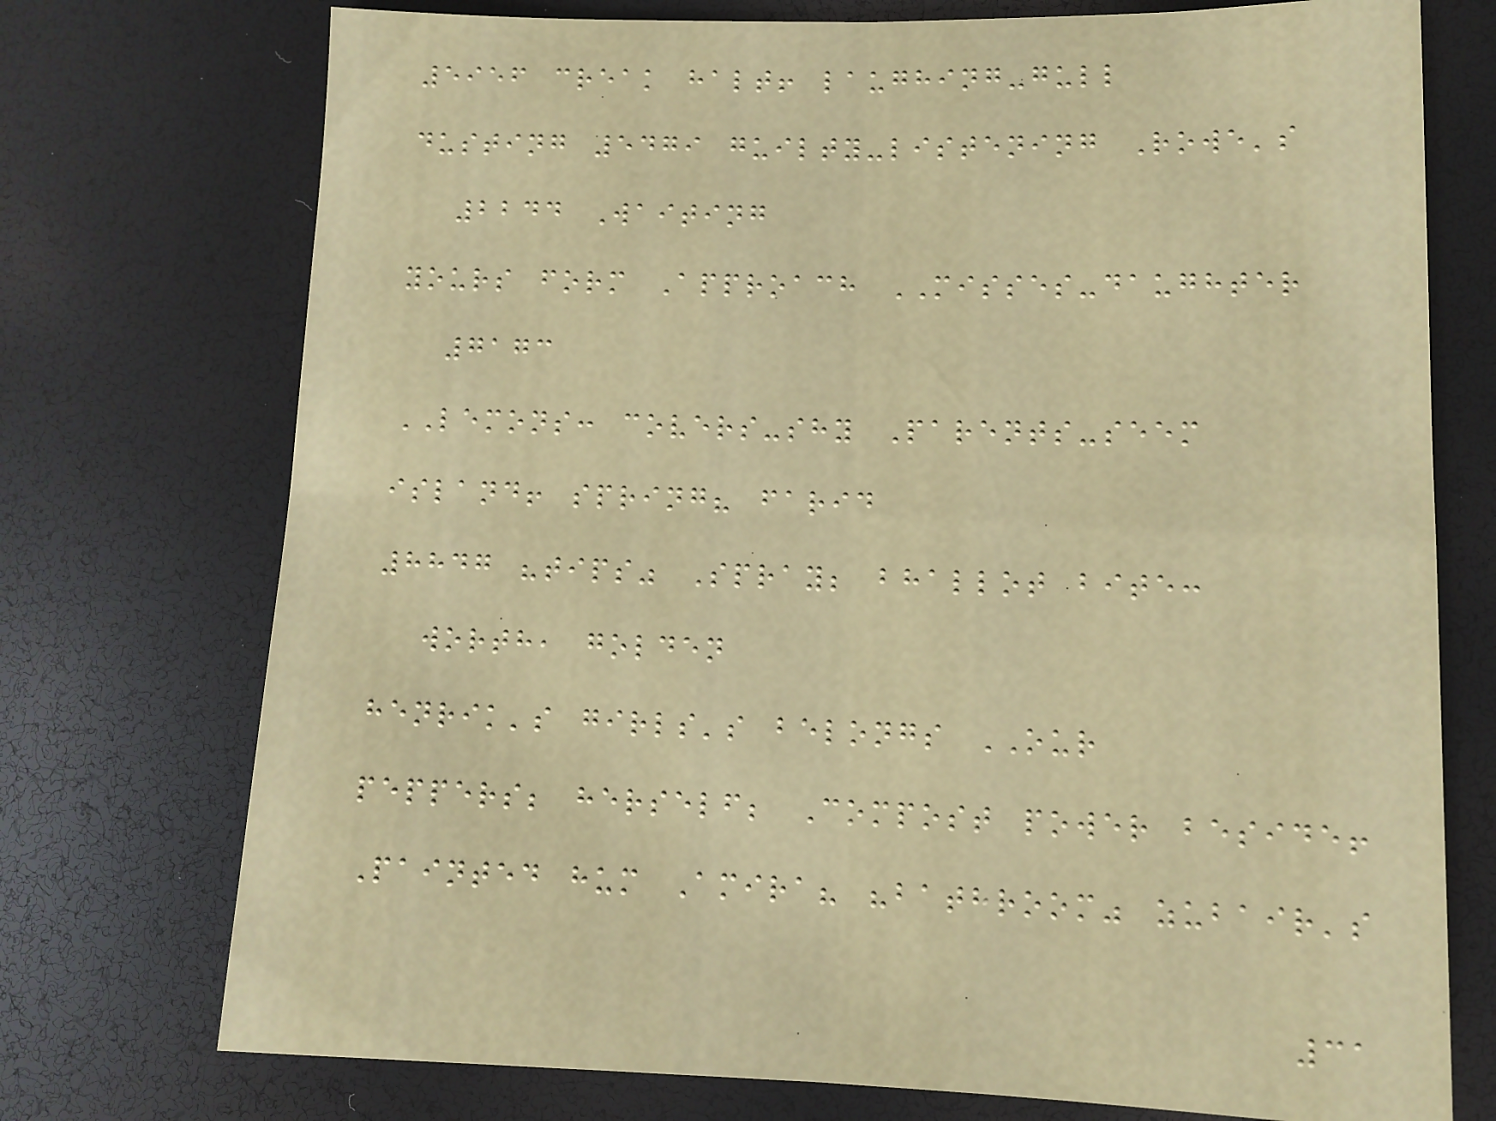5956 creak halt! laughing-gull
dusting 5479 guilty-listening Rowe's
2244 Waiting
yours form Approach MISSES-daughter
7173
LEMONS: covers-shy Parents-seem
island! spring? farid
8847 "tips" Spray; bhallot bite:
worth, golden
henrik's girls's belongs OUR
peppers; herself; Compost power beside!
Painted hum Amira? "bathroom" zubair's
31
